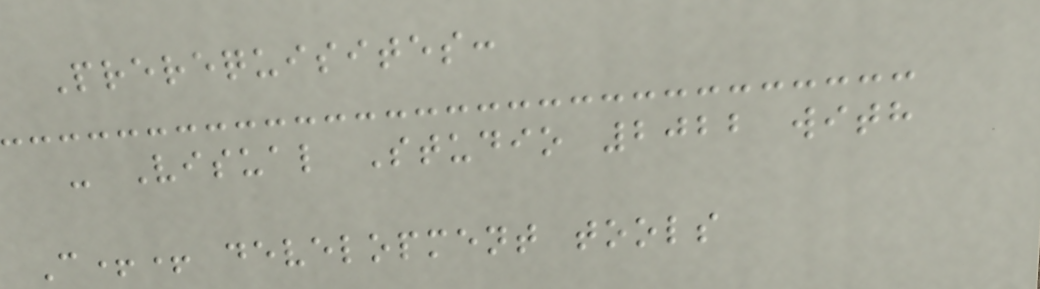Prerequisites:
- Visual Studio 2022 with
C++ development tools
